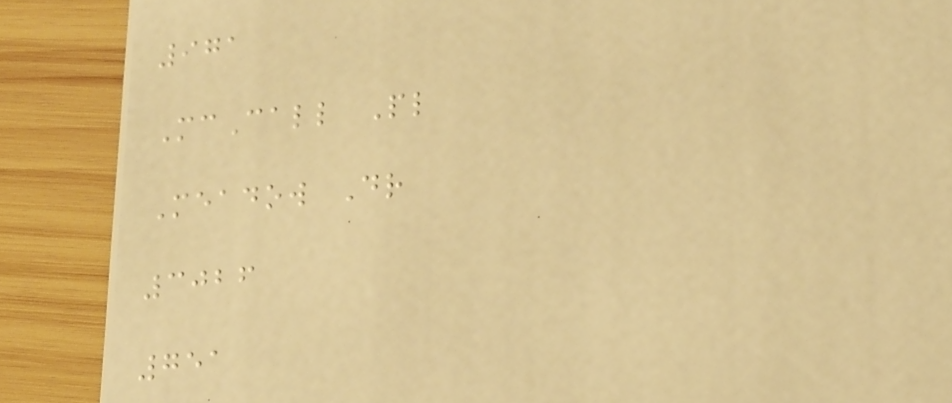971
McCall Pl
Meadow Dr
3026
751
